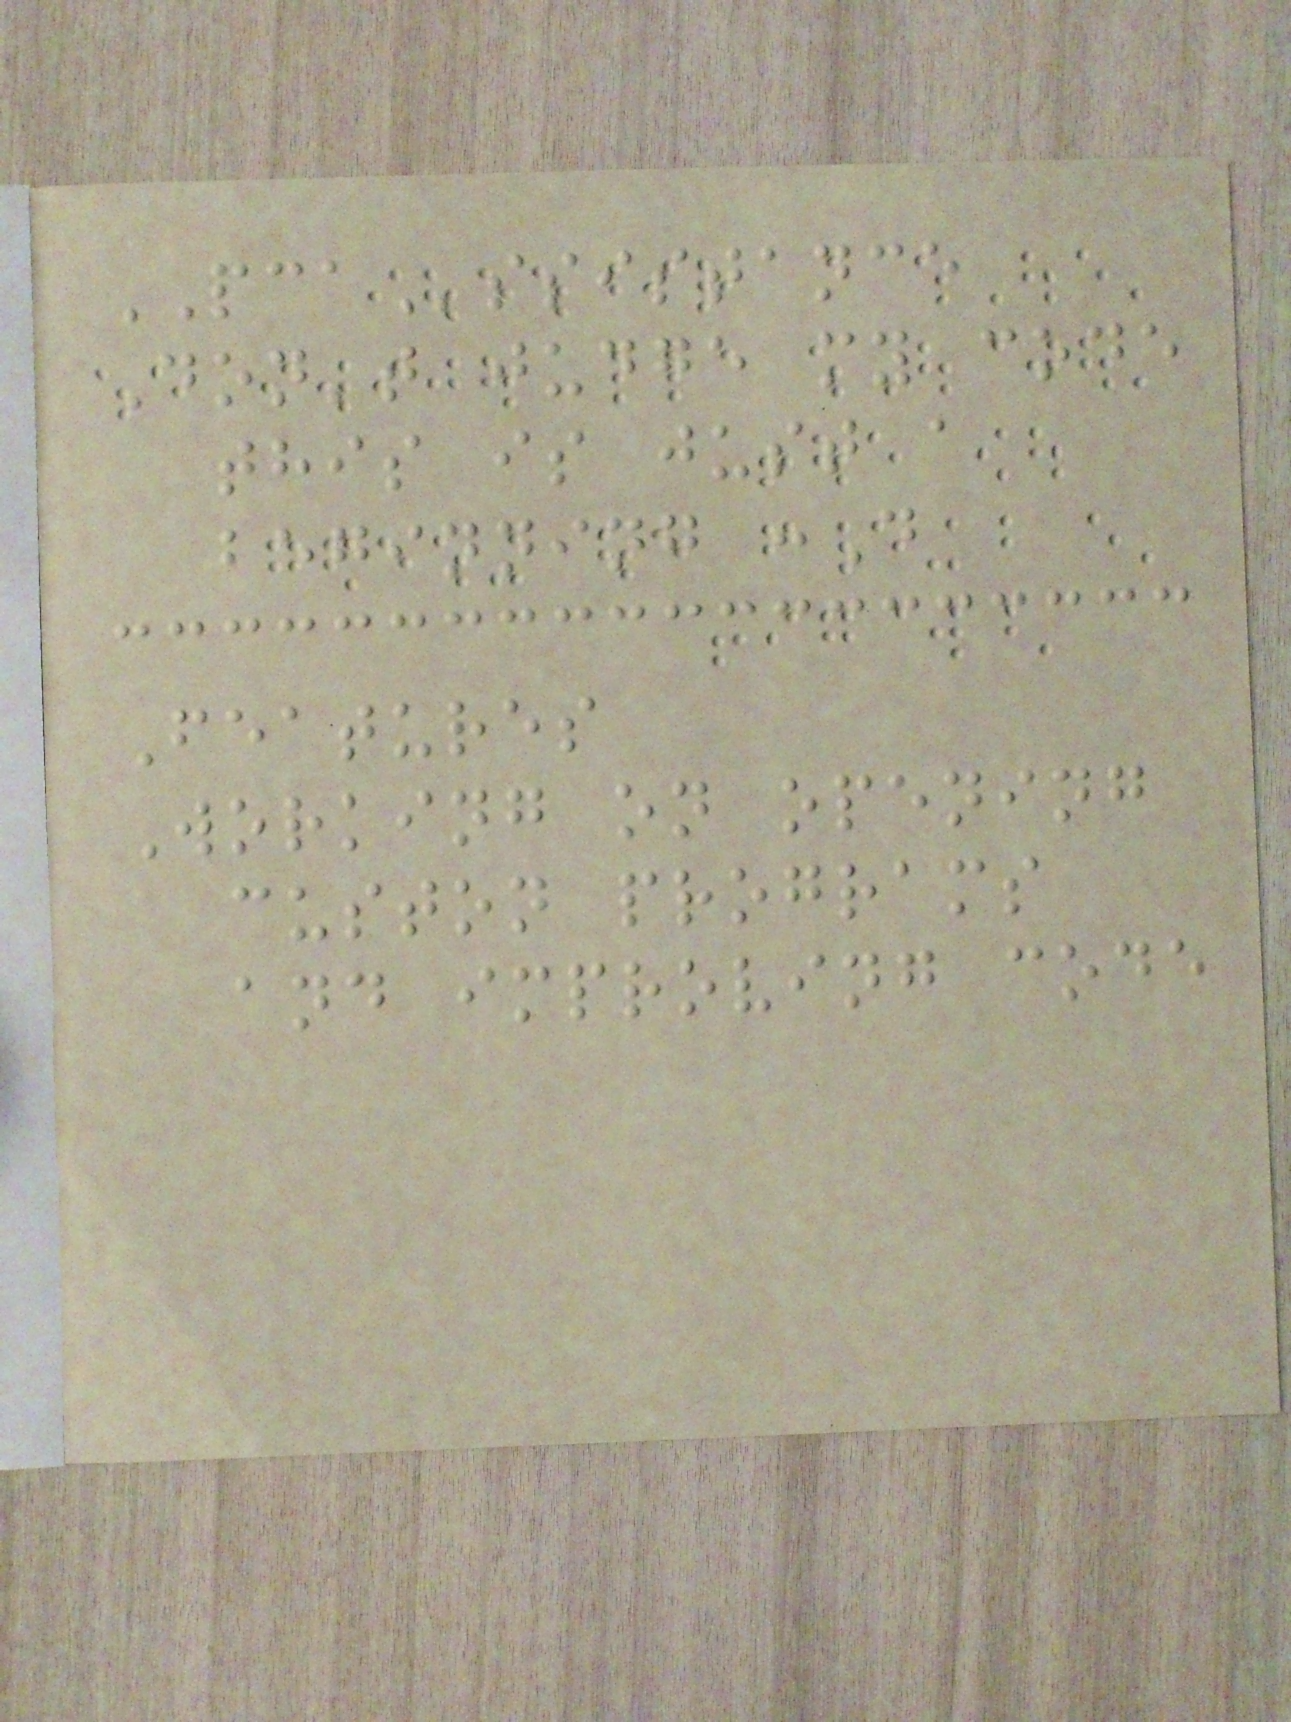PCAssistance
Don't judge my code
this is just a
beginning :D
Features
Working on opening
custon programs
and improving code
